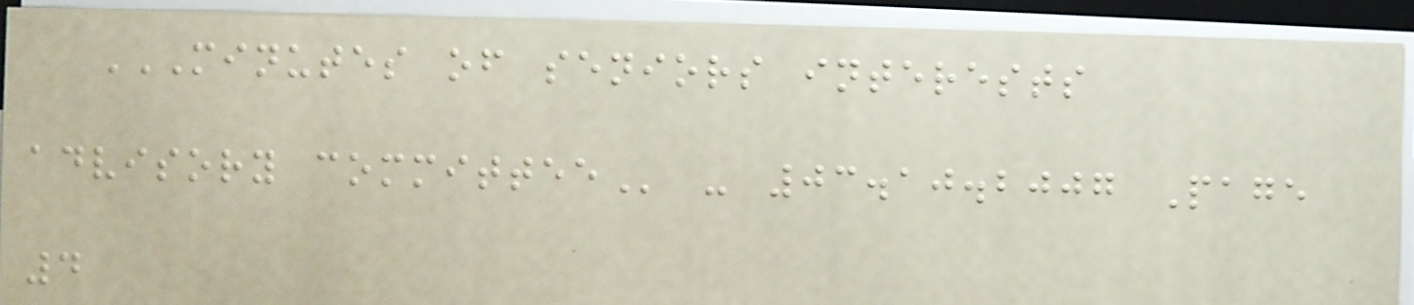MINUTES OF SENIORS INTERESTS
ADVISORY COMMITTEE - 03.10.2007 Page
4
